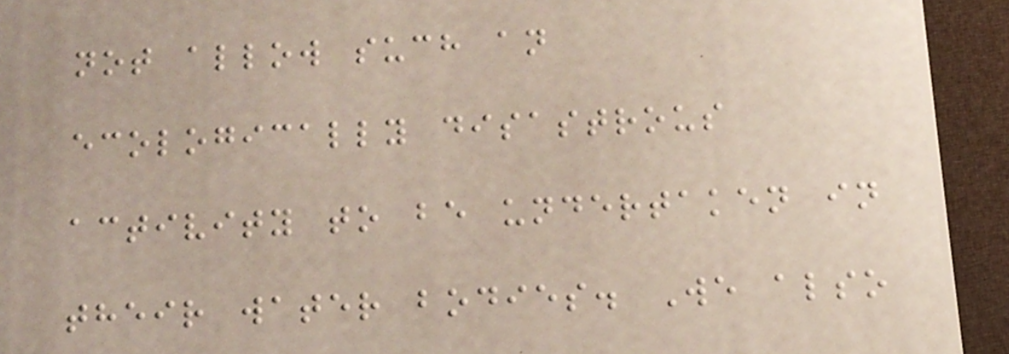not allow such an
ecologically disastrous
activity to be undertaken in
their water bodies. We also
